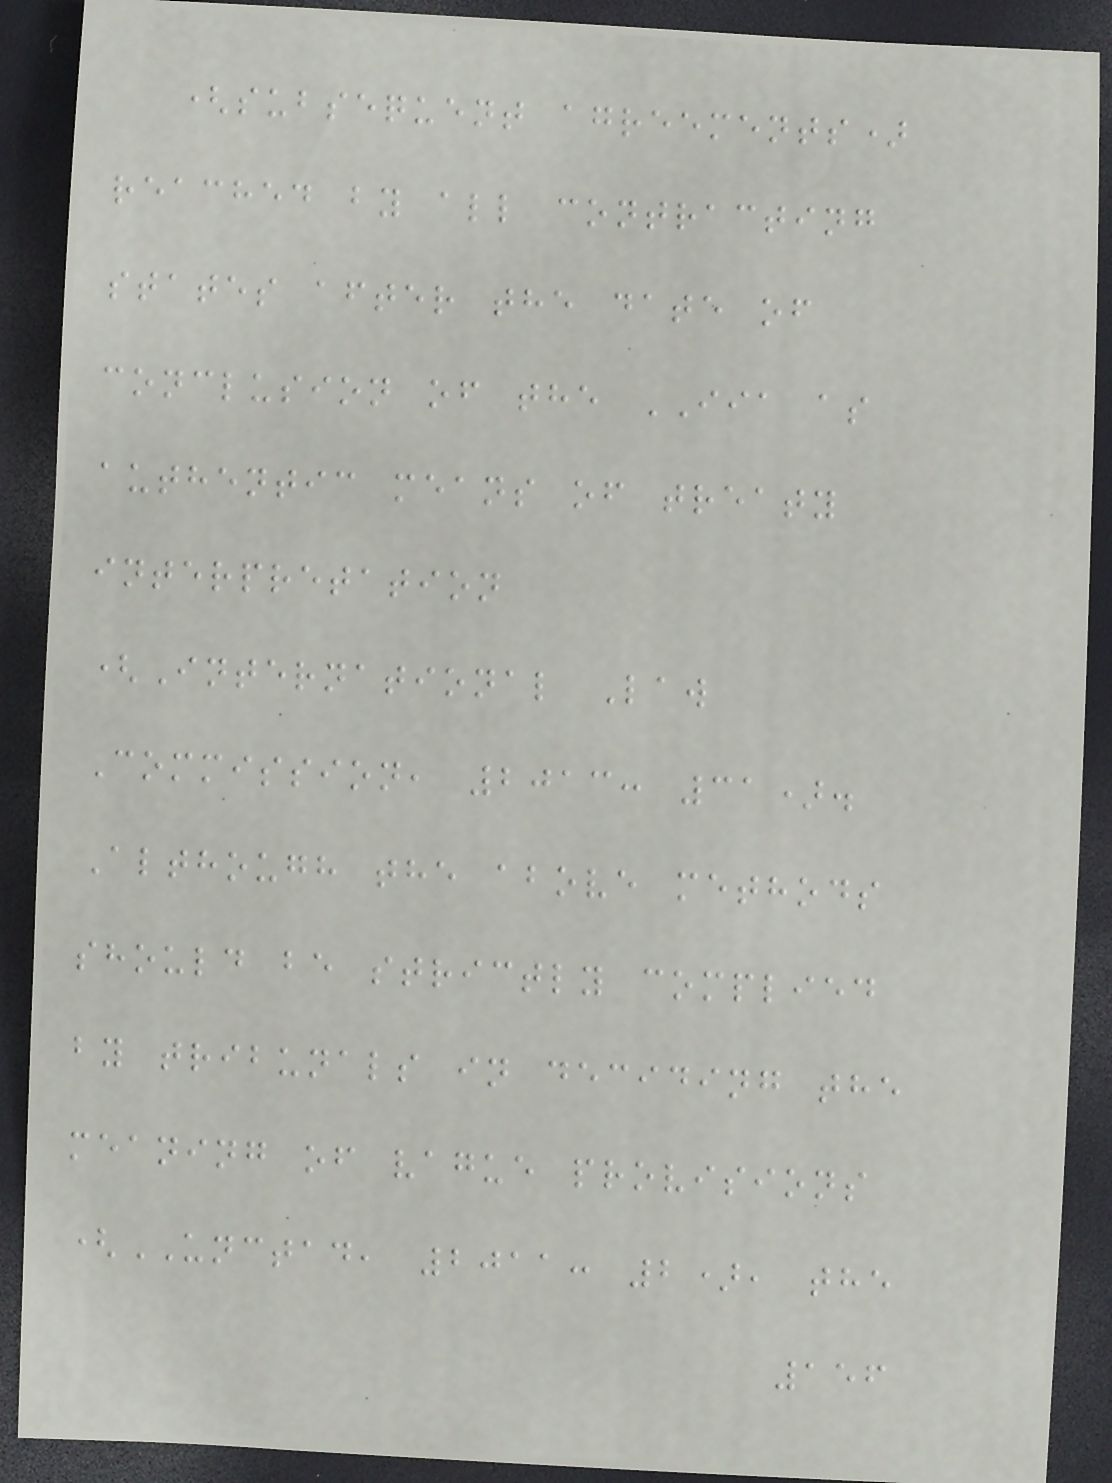(subsequent agreements)
reached by all contracting
states after the date of
conclusion of the IIA as
authentic means of treaty
interpretation
(International Law
Commission, 2013: 31).
Although the above methods
should be strictly complied
by tribunals in deciding the
meaning of vague provisions
(UNCTAD, 2011: 2), the
156
